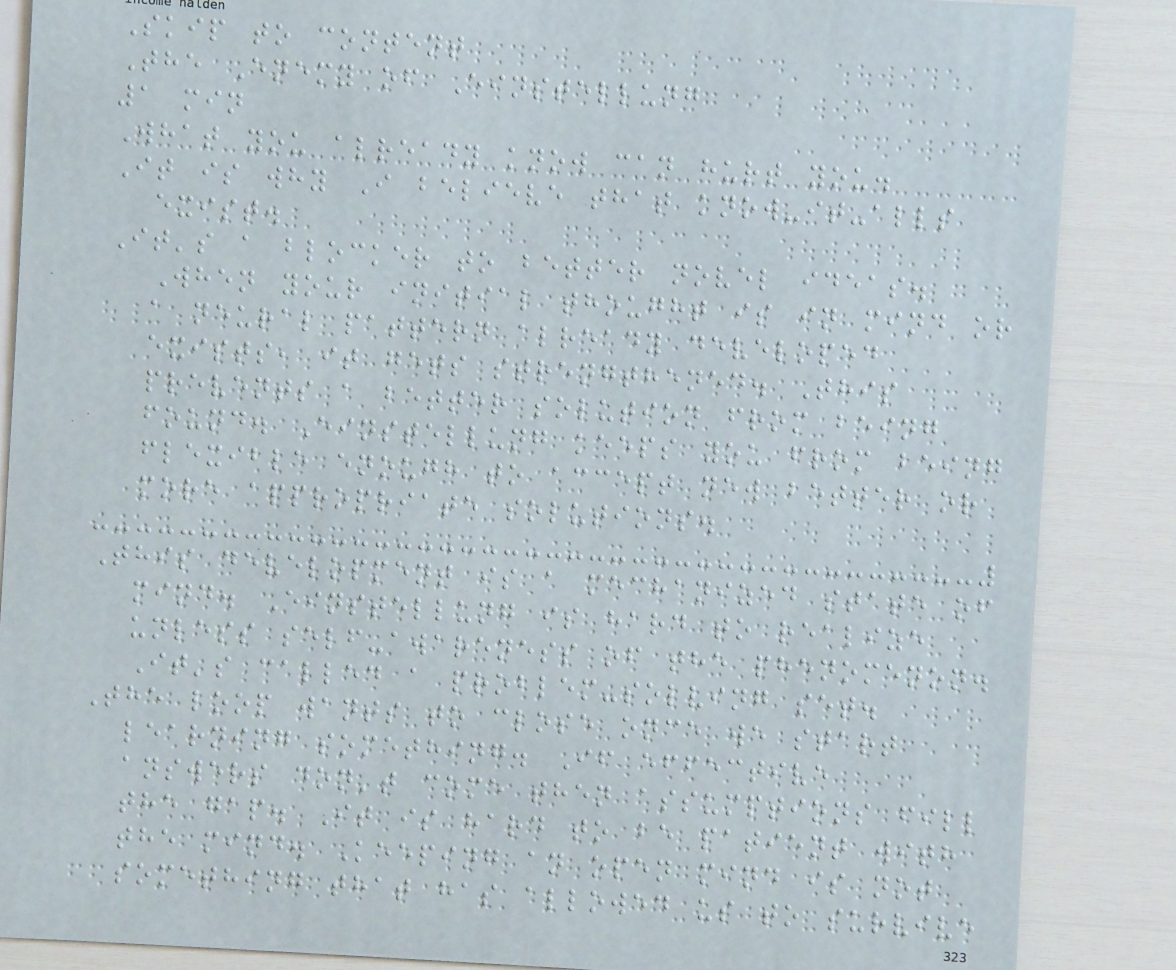Skip to content
The Enemy of Einstellung
1 min
What you already know can hurt you.
It is why I believe that know-it-alls
exist.
It's a blocker to better novel ideas.
When your initial thought is in mind or
a neural pattern already developed
exists, it gets strengthened. This
prevents a better solution from being
found. Einstellung keeps you from being
flexible enough to accept new better or
more appropriate solutions.
This development is a mechanized state of
mind. Einstellung is hard to realize
unless self-awareness of the phenomenon.
It's called a problem-solving set.
The loop wants to close once we start
learning something. If effective
answers don't come then assumptions fill
the gap. It is hard to be patient with
the mind. Keeping an open mind is not
something that has allowed us to survive
